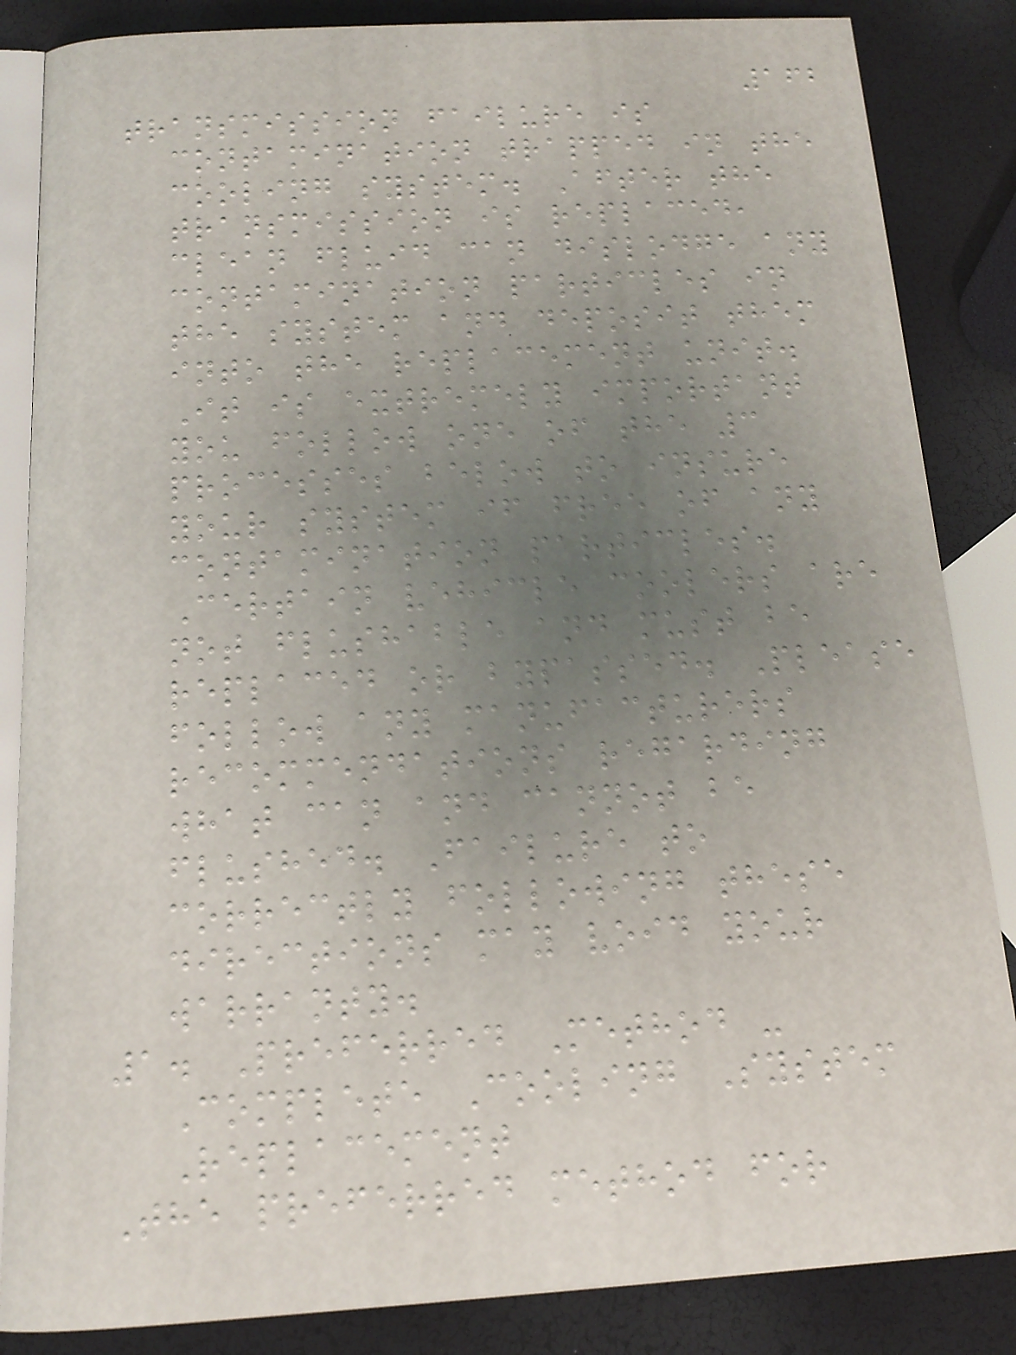162
transmission failure is
contamination trapped in the
cooling system. After the
transmission is replaced,
clean fluid can dislodge any
contamination particles in
the system and deposit them
into the replacement unit.
It is extremely important
you follow one of the 3
processes below to insure
your system if free of any
contamination particles.
Certain vehicle coolers are
not flushable and must be
replaced or bypassed. Please
follow any manufacturers
recommendations regarding
what can and cannot be
flushed. Failure to
correctly following these
directions may void your
warranty.
1. Preferred Method -
Complete Cooling System
Replacement
The preferred method for
